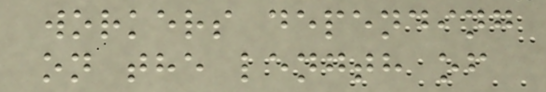workers depending
on the length of
